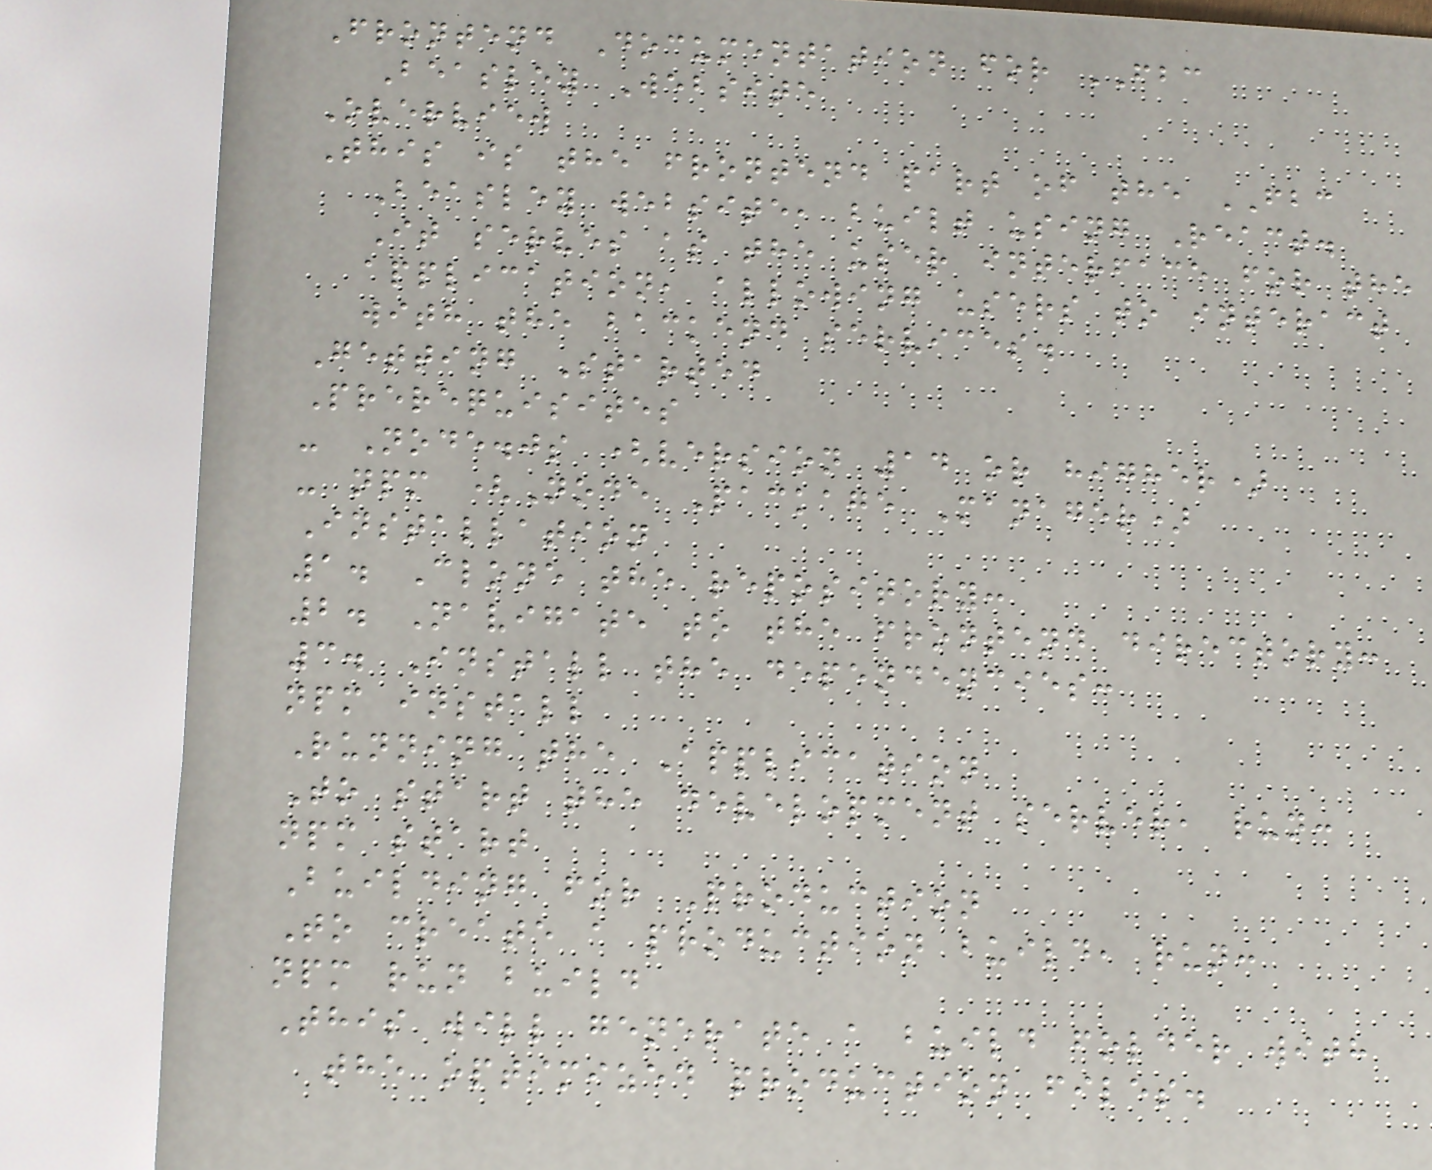Frontend Documentation for FBC
Beasley Website
Overview
This is the frontend part of the FBC
Beasley website, built using React.
It serves as the user interface for the
application, allowing users to interact
with the backend services.
Getting Started
Prerequisites
- Node.js (version 14 or higher)
- npm (Node Package Manager)
Installation
1. Clone the repository:
2. Navigate to the frontend directory:
3. Install the dependencies:
npm install
Running the Application
To start the development server, run:
npm start
Building for Production
To create a production build, run:
npm run build
This will generate a build folder with
the optimized production files.
